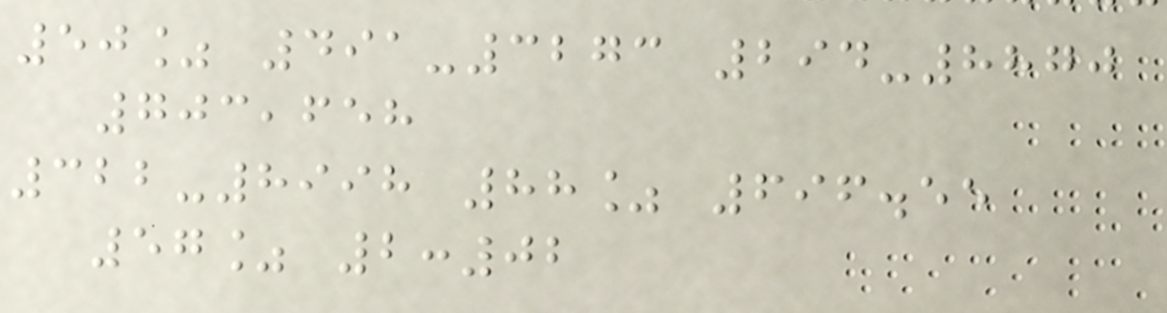50% 491-3273 294-8870
703,658
322-8998 88% 696.55
57% 2:02
